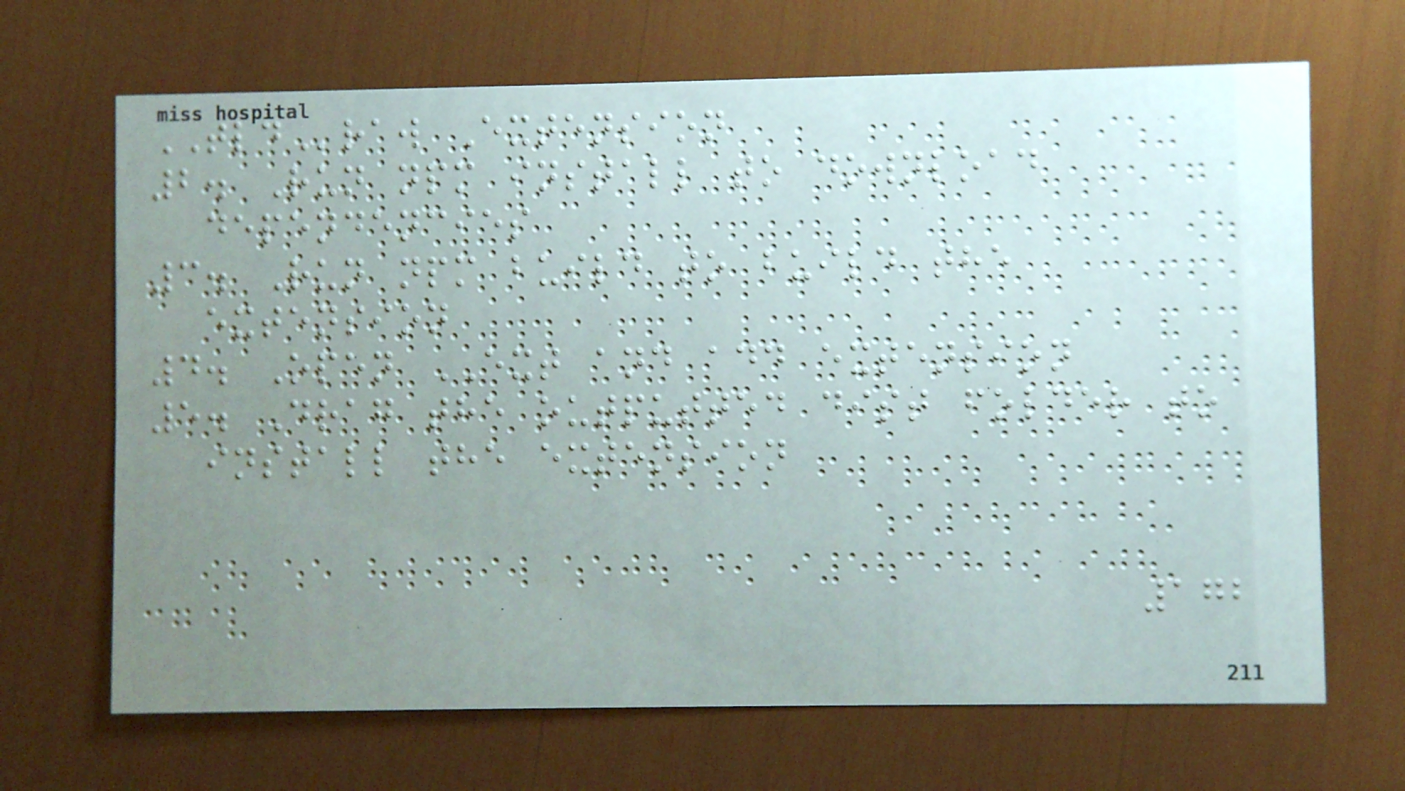TLDraw Extension
2. Run npm install to download
dependencies
3. Run npm build to build the
extension
4. Open EXT and add extension
5. Drag the outputted dist folder to
install the extension
172
